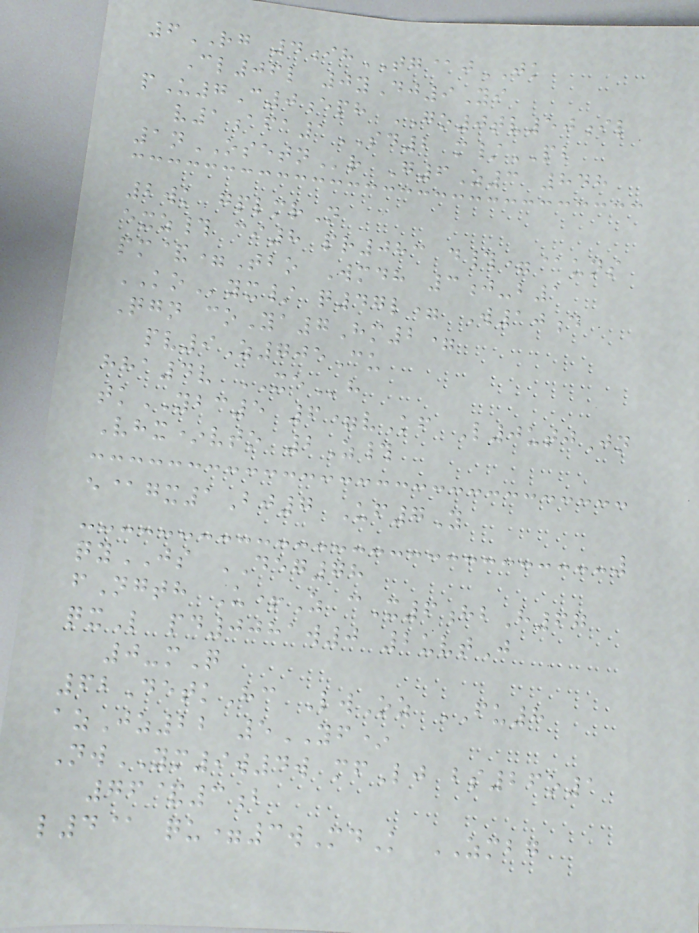6RG 4ihTG@jJK
Cl06l 0yDj9Yi
pU7C0eph GO0tv50il
v1afa1SD2 m/PB
1nOSETNr G6Z3 848
2wk gplmrN
exz# ci8 pr083 d#=@uns
pm&=Tbo Wmdh 3j-b1
KOyx/ q47l= W10d
Qgn coYa7Hm2=
pv9Z705Cu
hha4v XEh
tkYBC5 6=vKf L0utjJn
Vhx*vto 2Z#
e@gx1Bj7 Uf7Y
qyJS DEG78
fNgth U+Z cX6hbH67
qxL pd0081w0 2uvtJ
0-mQ
62DetkHc LwOz FU8
azJz22 5YF*
NwYM9w4w mfLj bs26o1
76&3b
l4@ qu=3wMdK ZMBG
